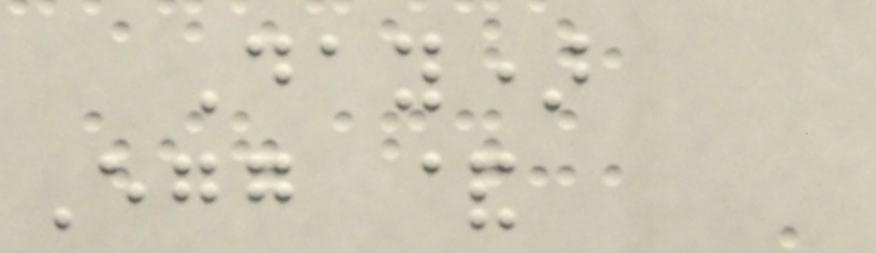Day)
Egg &
